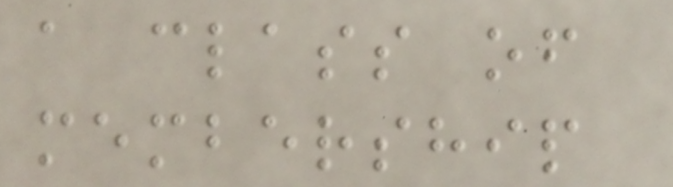a class of
membership
